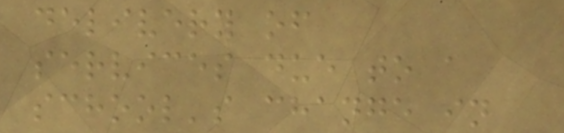delivery of
services due to a
school's change in
